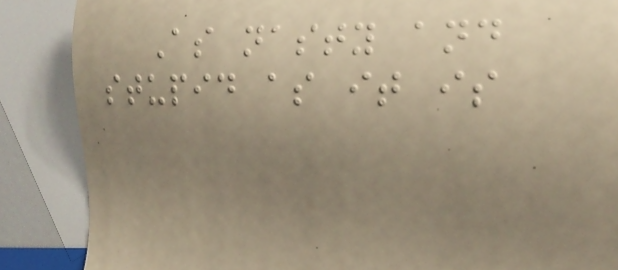As nasty and
stupid as it is
